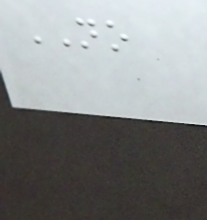NO
